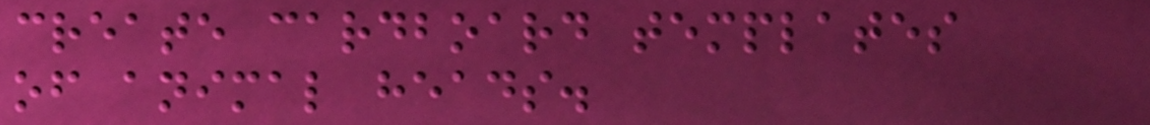create cardboard templates
of animal heads.
